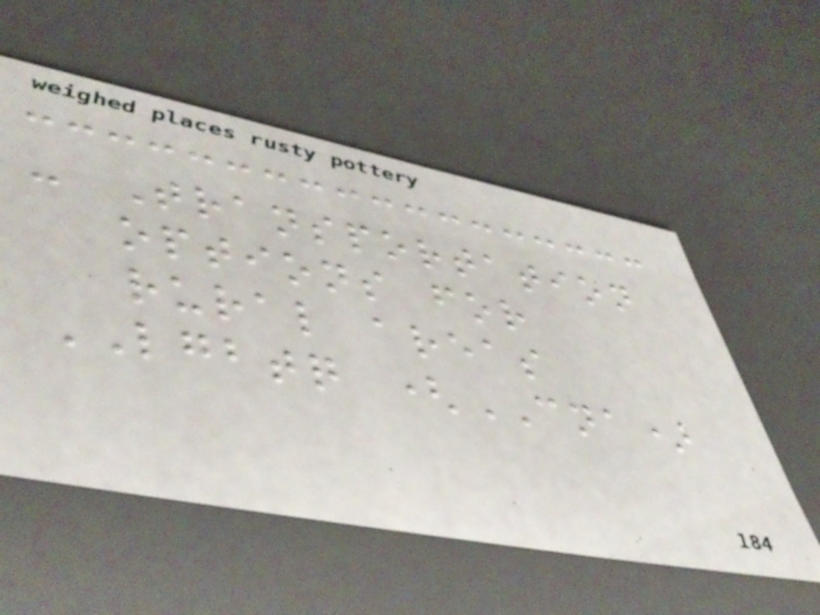- Transportation
options for
rural areas
LGBTQ (CNA)
